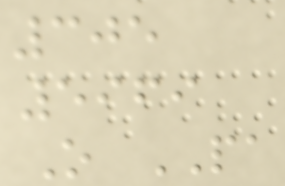305
5969
O PA
